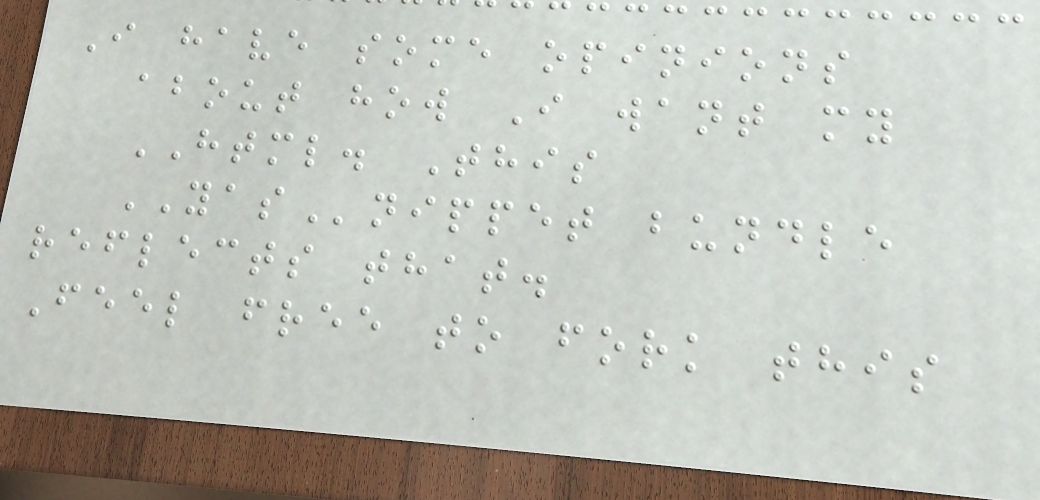I have some opinions
about how I want my
HTML. This
YASnippet bundle
reflects that.
Feel free to fork this
